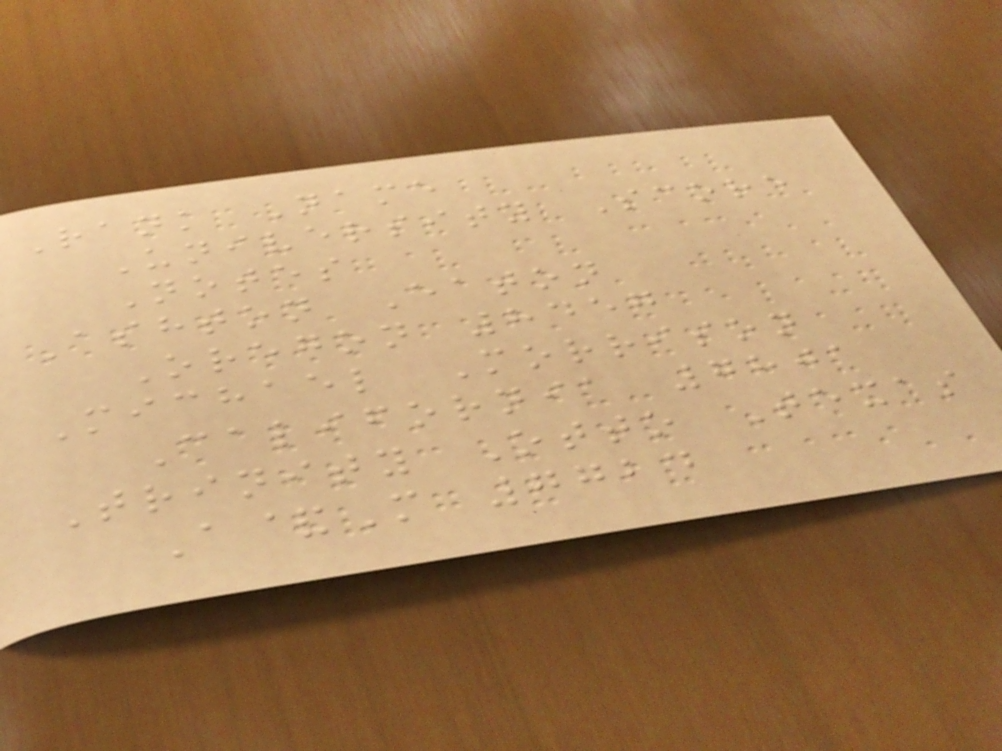Rank Name
University Score
Notes
Ashton Eaton
Oregon 8457
Michael Morrison
California 7801
Trinity Otto Texas
A&M 7724
